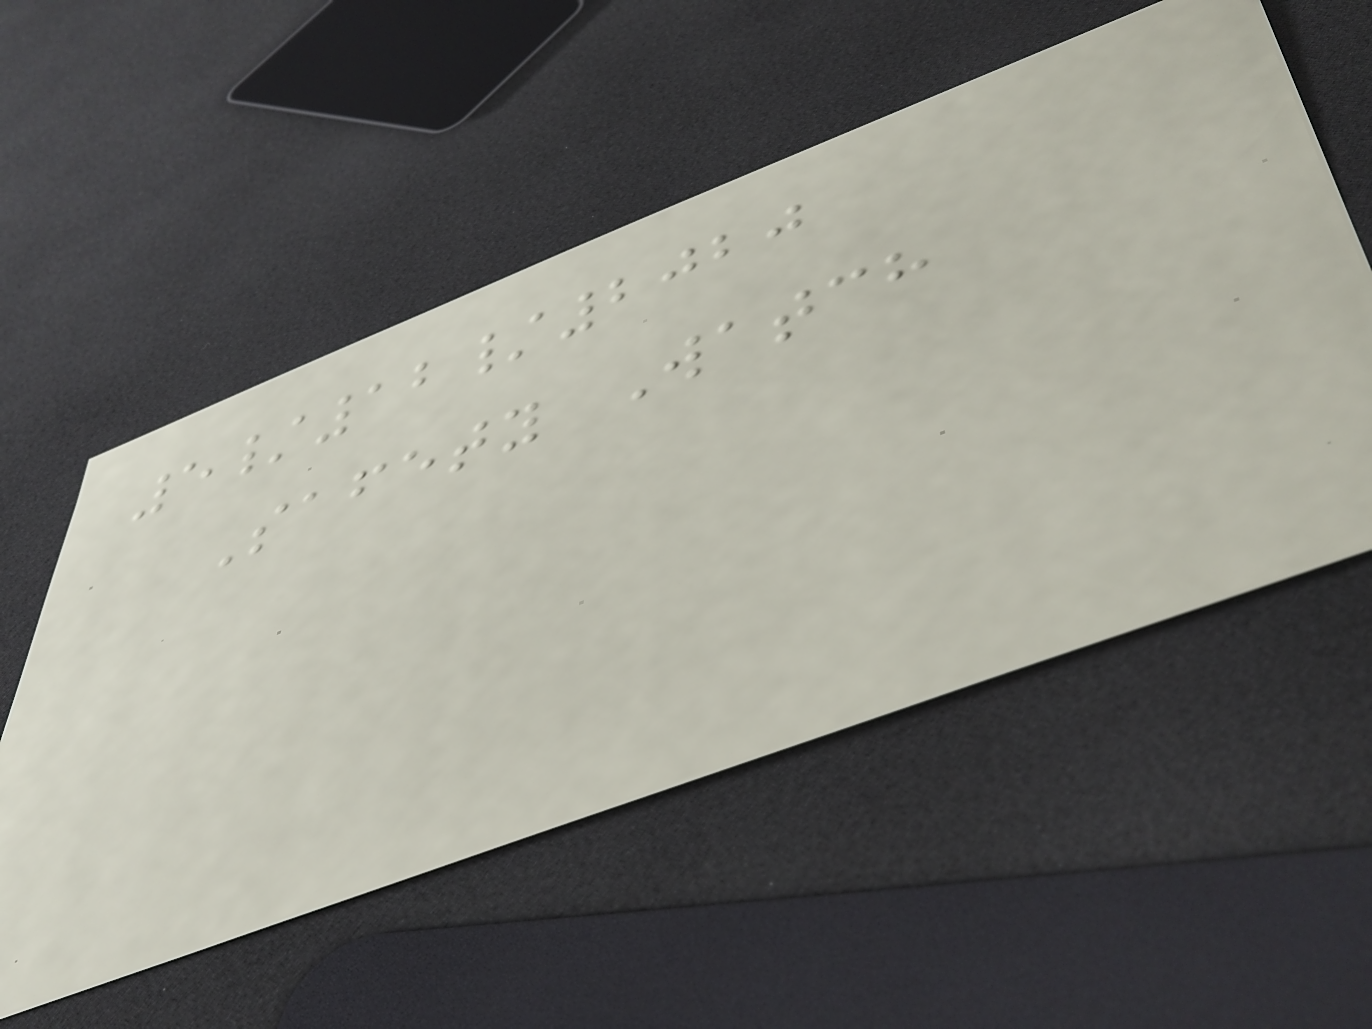5/12/2020
Safety Watch
